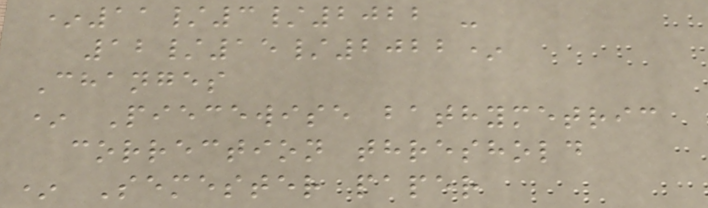*11/3/2022 -
12/15/2022*
Changes
* Piecewise bathymetric
correction threshold
* Semester paper
